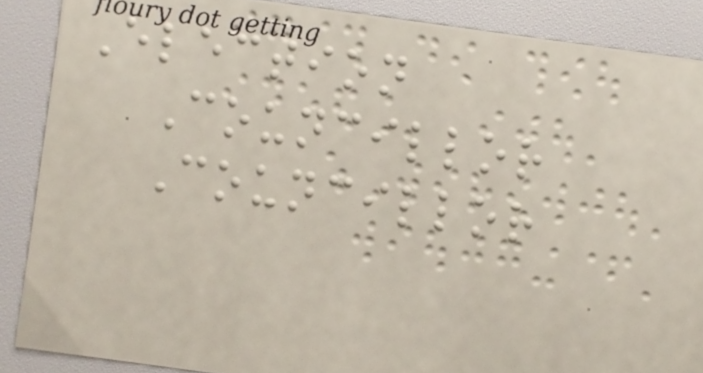Election
Councillor
Councillor
